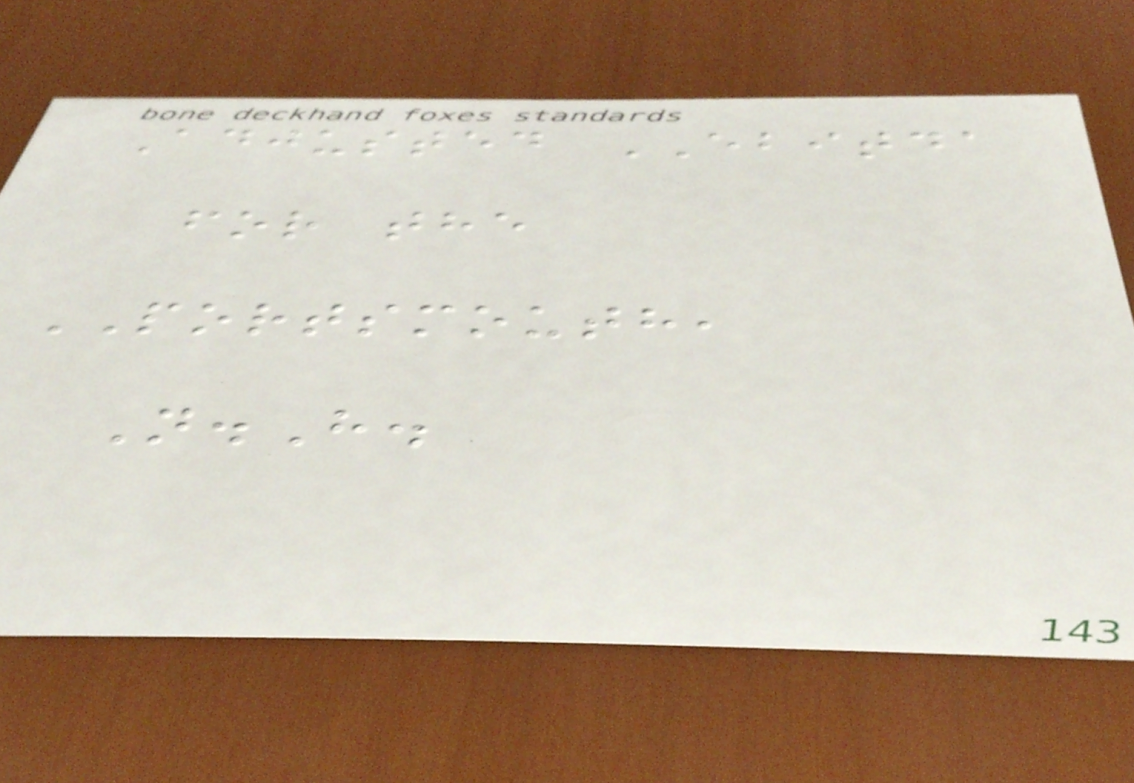Adjusted EBITDA
for the
PORTSMOUTH,
N.H.
